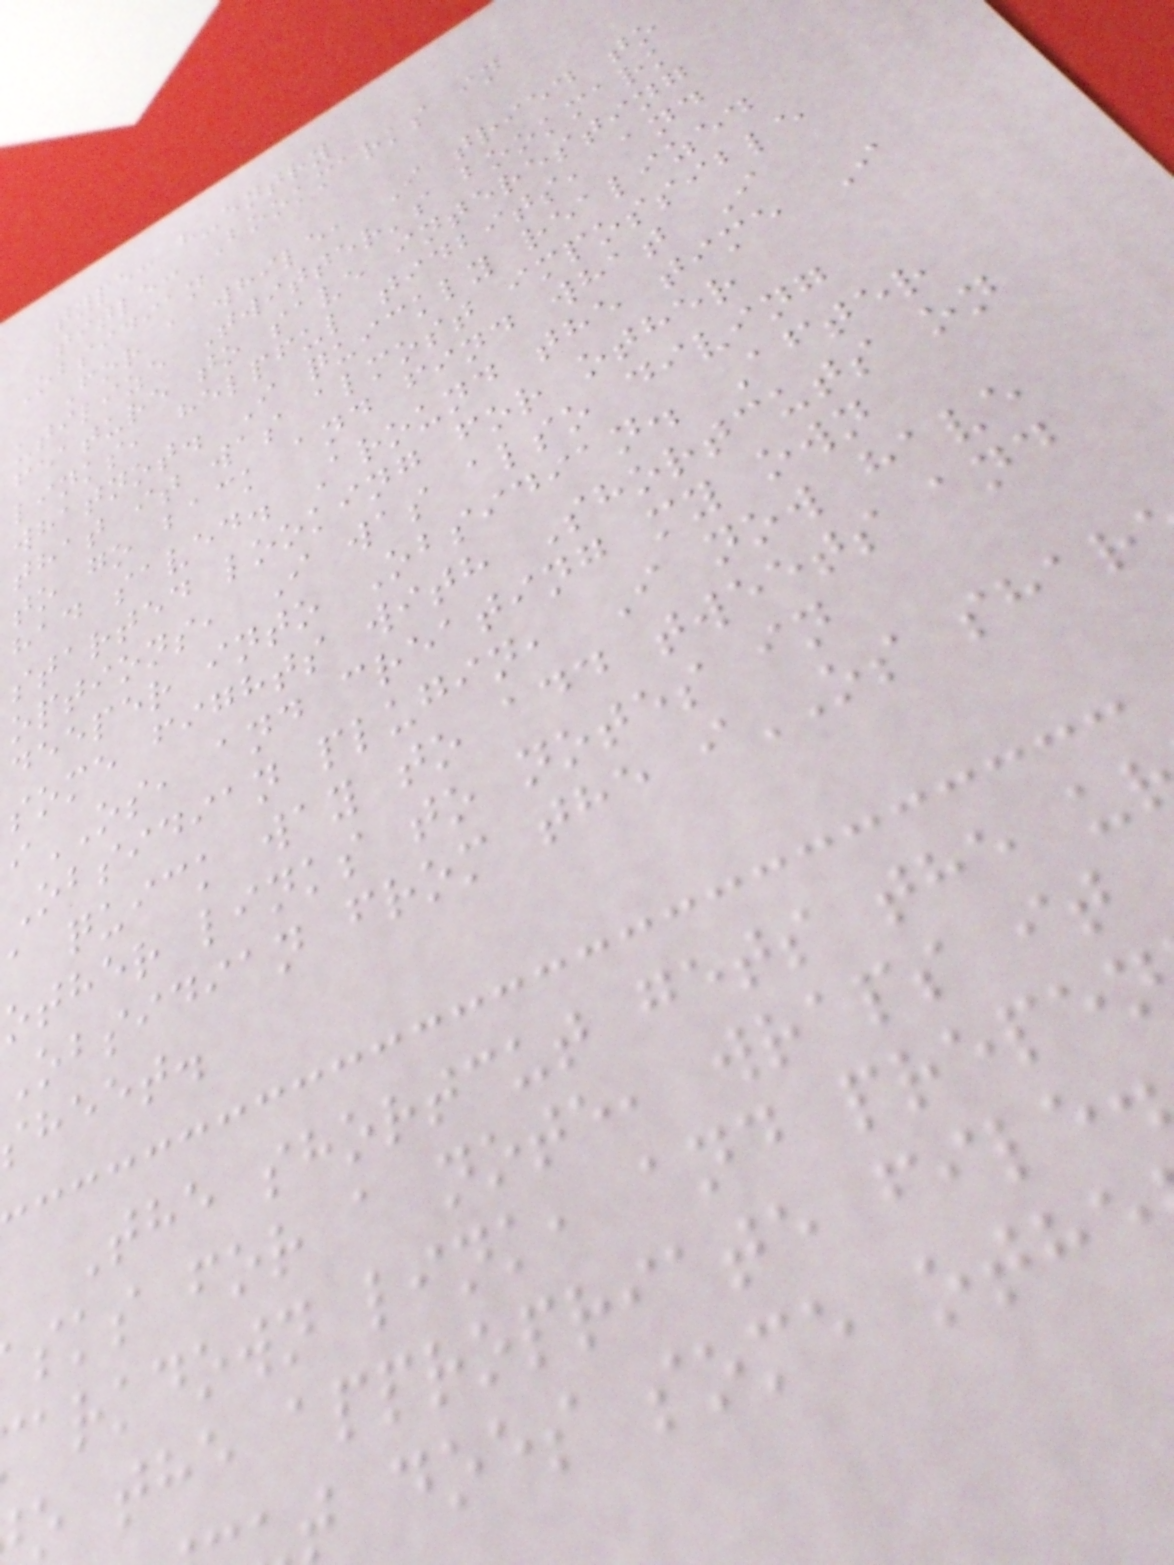type: h-entry
title: Bookmarks in
Obsidian
For a while, I tried to
utilize Twitter's bookmark
feature to save interesting
links, helpful tidbits, and
whatnot. I quickly realized
that it was almost impossible
to go back and find what I
had saved. Around the time I
started looking for other
options, I was also diving
deeper into Obsidian. After
some fights with Shortcuts on
iOS, and creating my own
Obsidian plugin, I now have
a quick way to add tweets and
other links to notes in
Obsidian from the iOS shar
sheet.
The shortcut gets the u
sks for a note, wraps it
arkdown link, and prepe
o the appropriate file.
t does some othe
